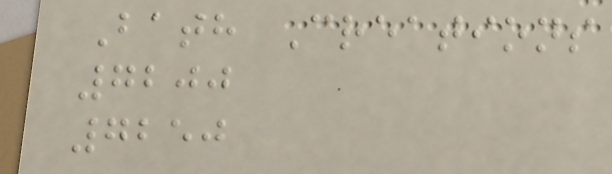Bath Creations
7200
7250
